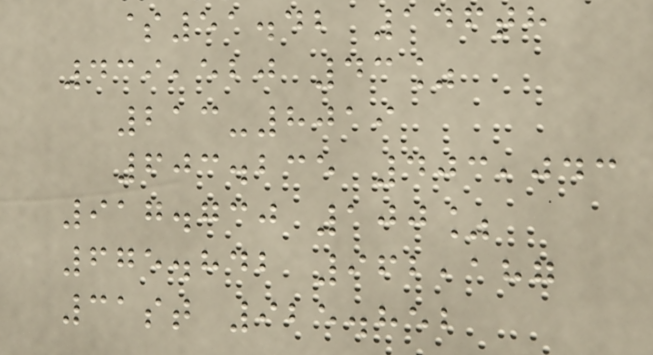$51.42 146th
439,520 43%
213-8019
603.235 403,043
917.730 100%
675.842 962,187
31st 925.852
